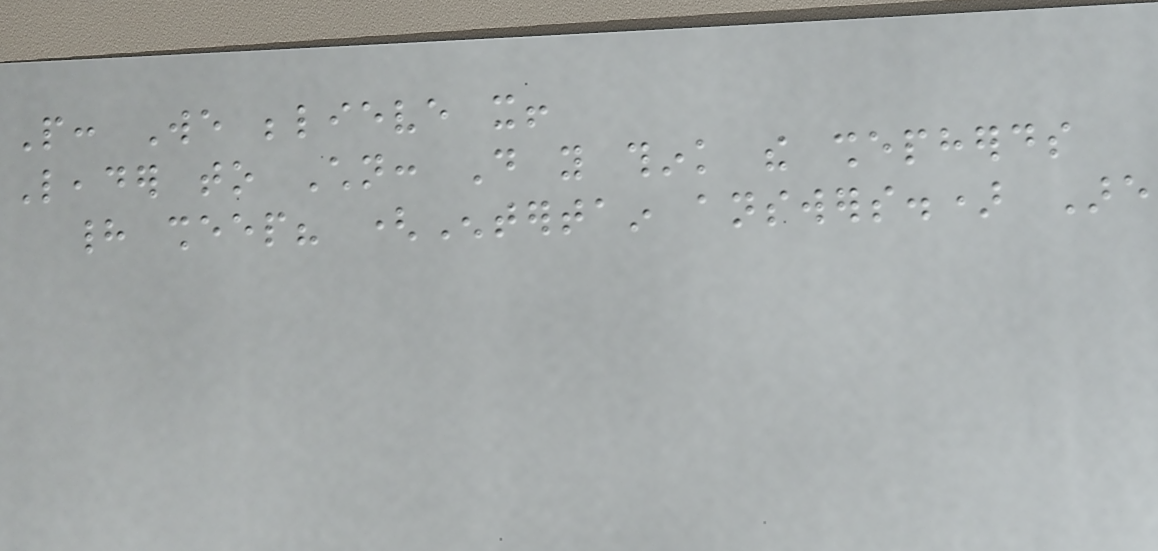People: We believe it!
Leader to Children: Do you think the shepherds
had sheep? (Entertain answers.) Are
